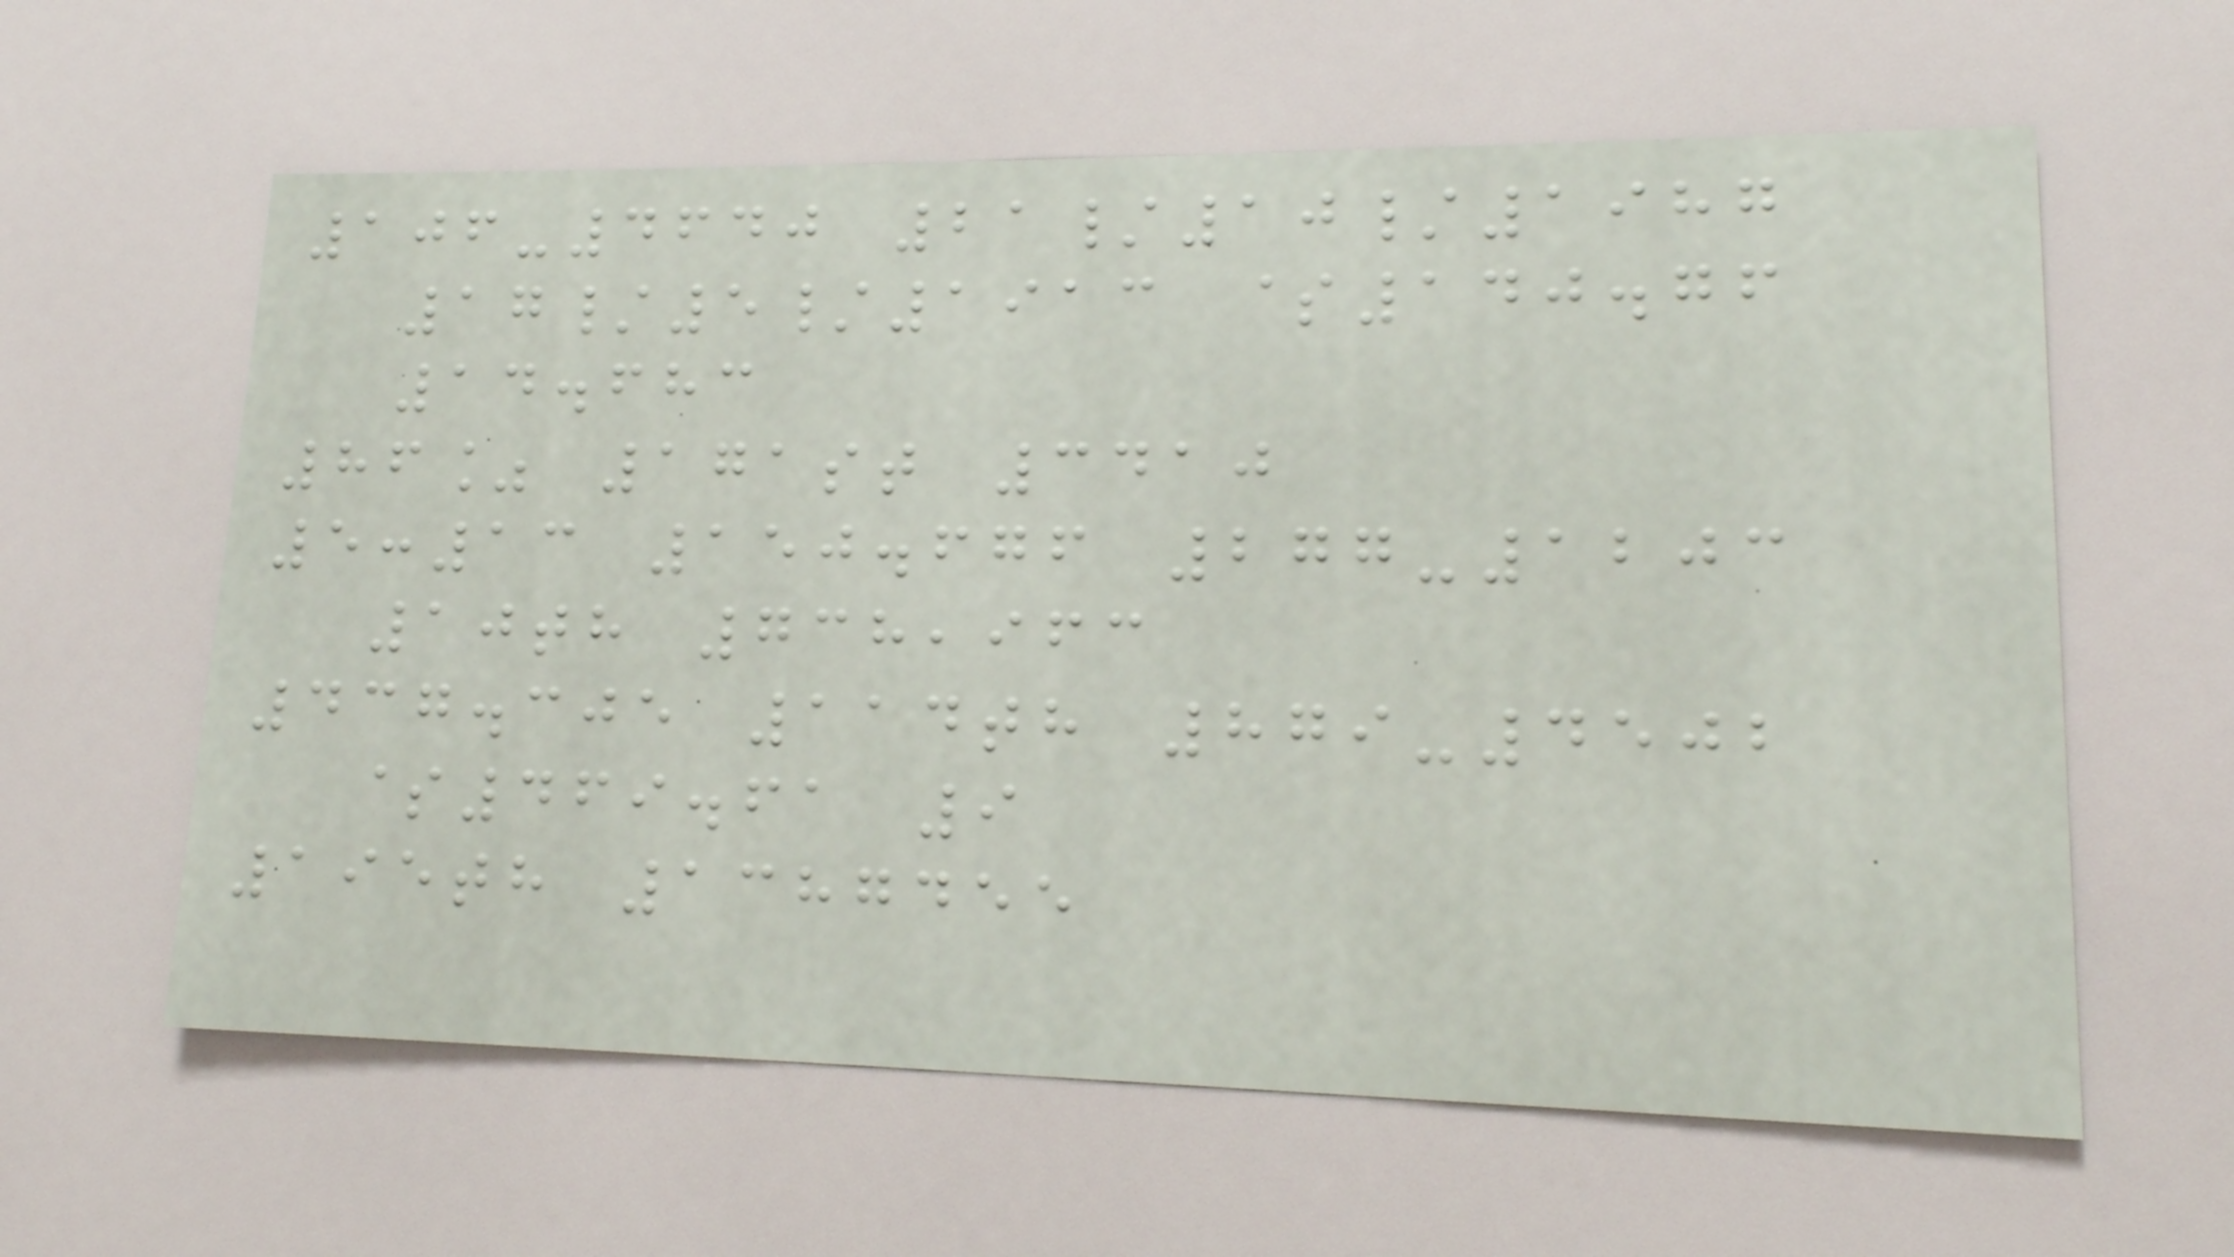106-4640 21/10/1987
17/5/1913 $140.76
14.683
86% 171st 3410
5:13 150.676 277-1203
10th 738,963
437.305 114th 879-4502
$469.61 9
195th 1387455
